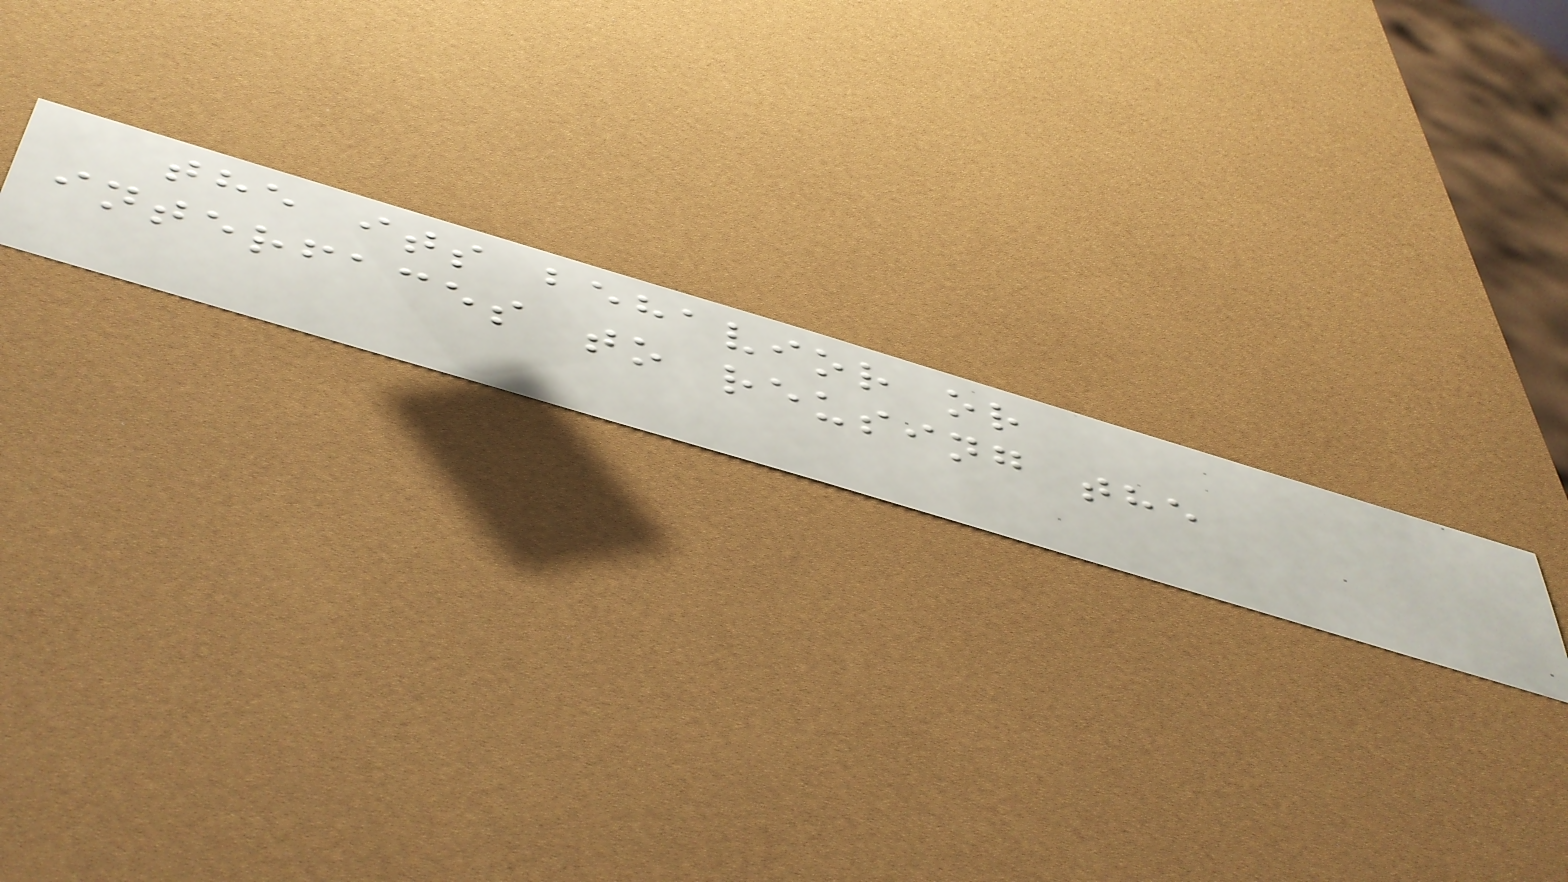the its behavior or
interfaces to reusing the
